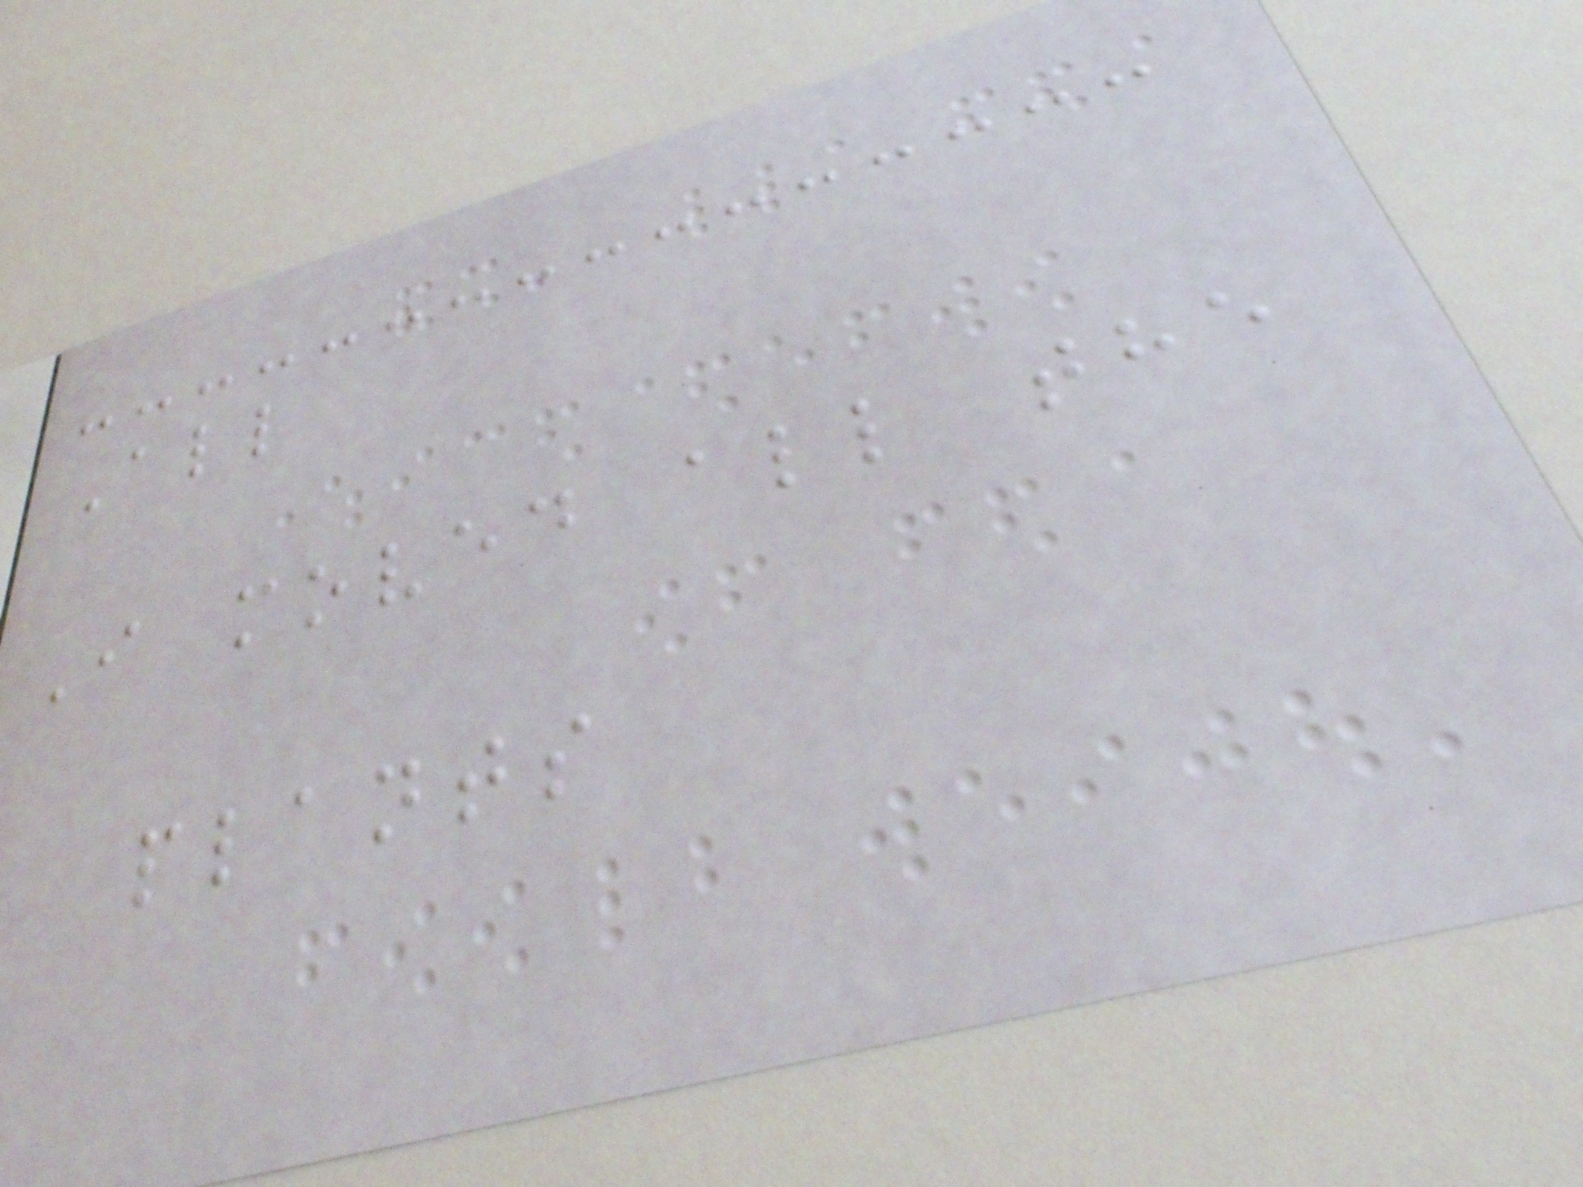All
I moved all the
plants
